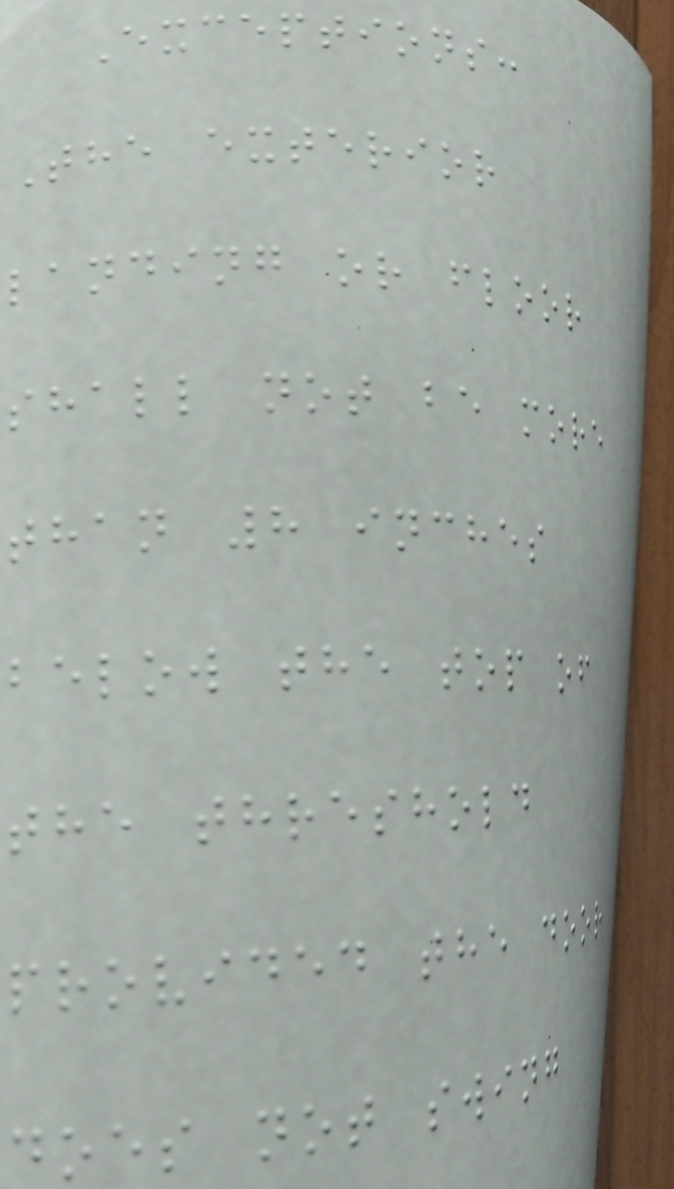Exceptions:
The exterior
landing or floor
shall not be more
than 8 inches
below the top of
the threshold
provided the door
does not swing
